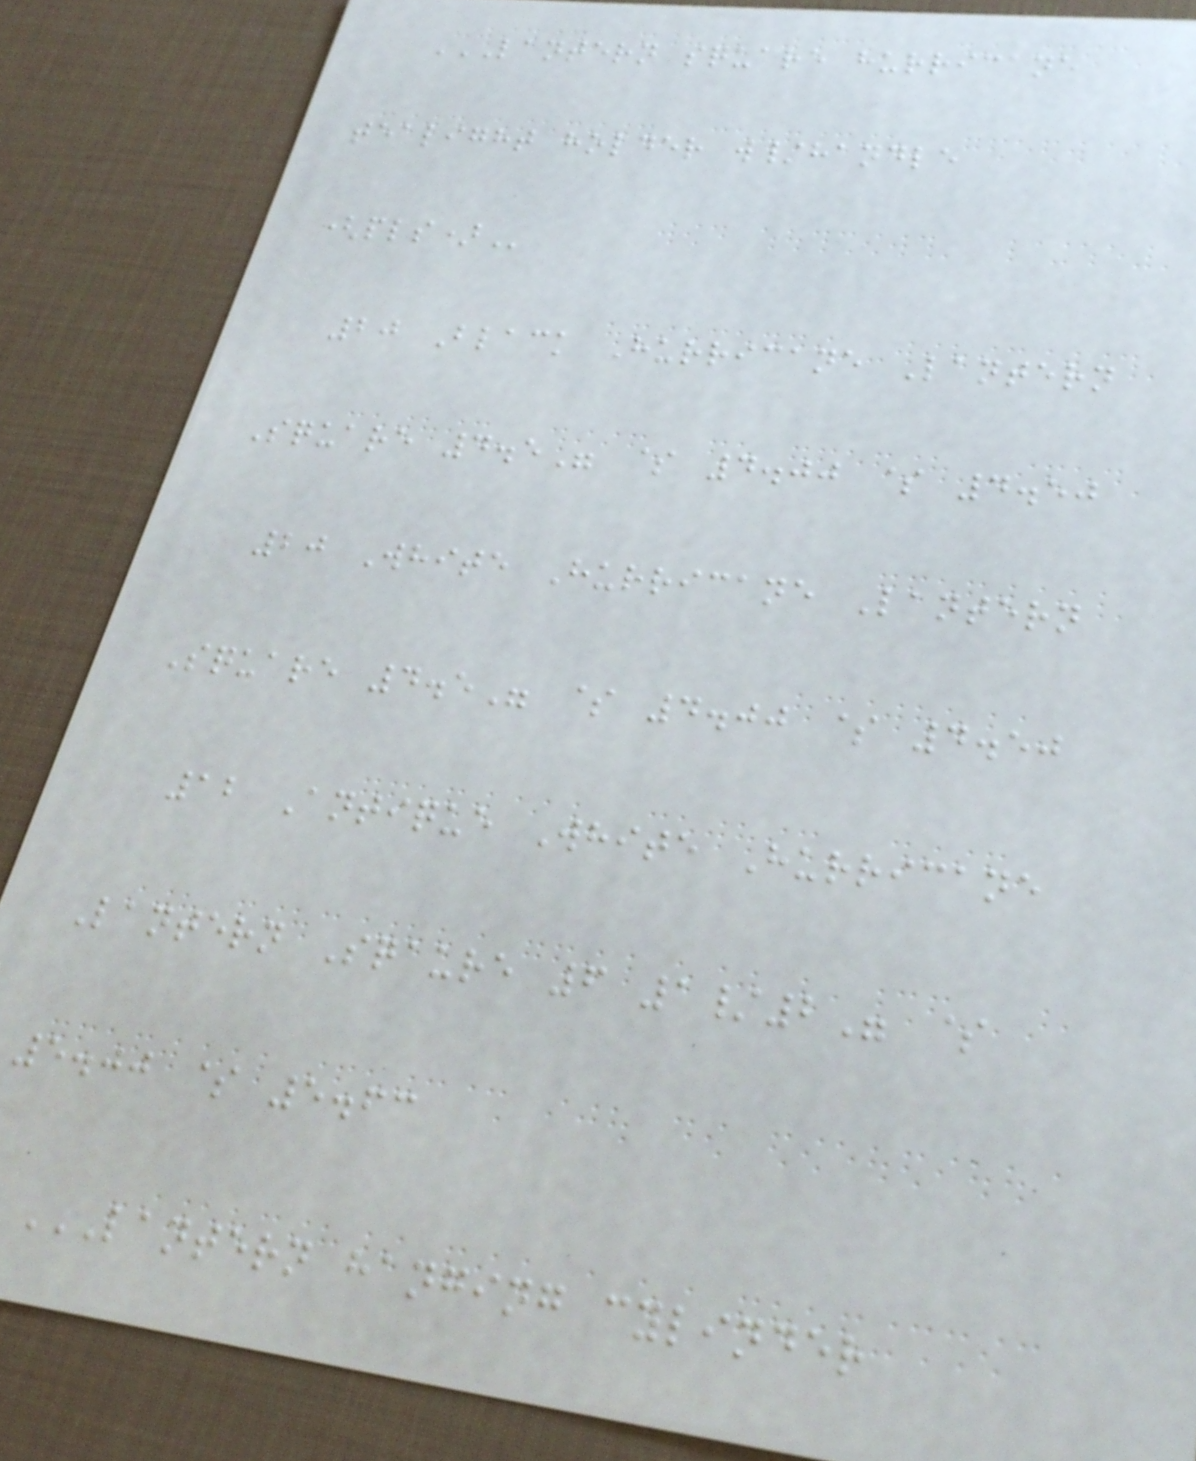LANTERN SQUARE HURRICANE
TEALIGHT HOLDER W/HANDLE
(PLS)
20 Black Hurricane Lantern
Square 4.5" $ 4.00 $ 4.50
20 White Hurricane Lantern
Square 4.5" $ 4.00 $ 4.50
12 Antique White Hurricane
Lantern Sqaure 6 1/2" $
5.00 $ 5.63
LANTERN HANGING CYLINDER
